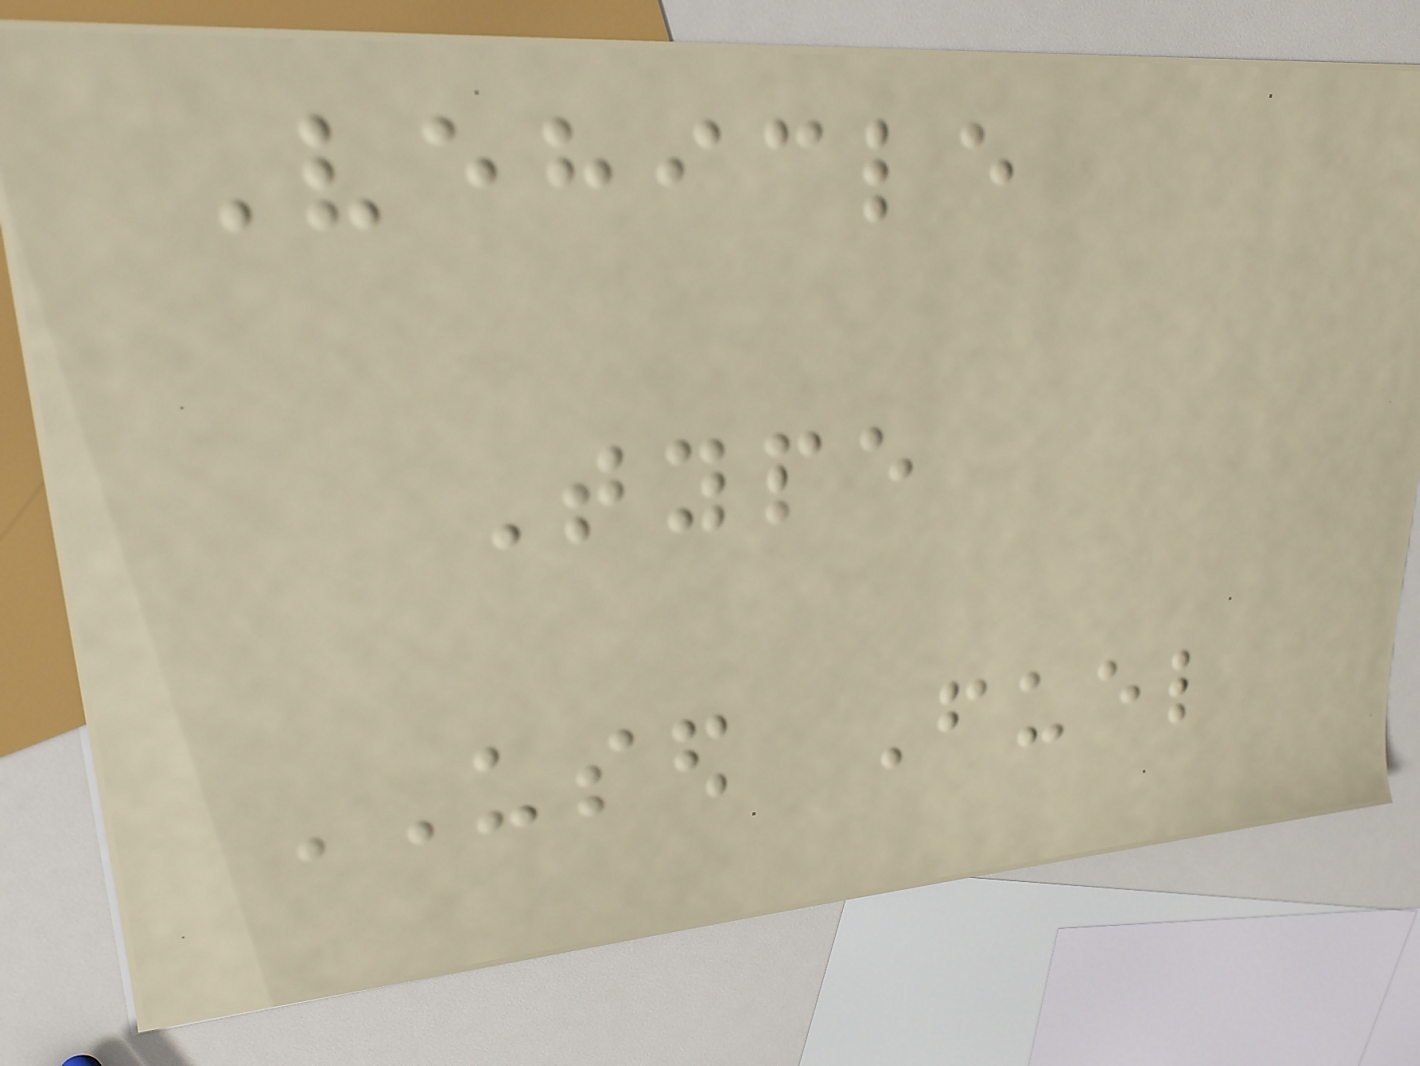Vehicle
Type
USED Fuel
